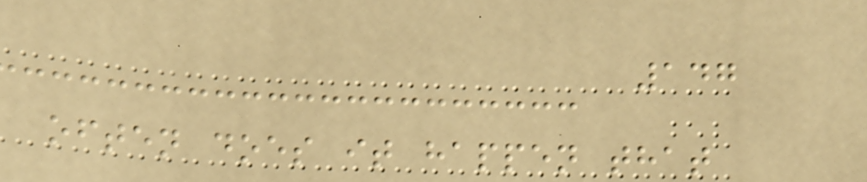147
often does it happen that
